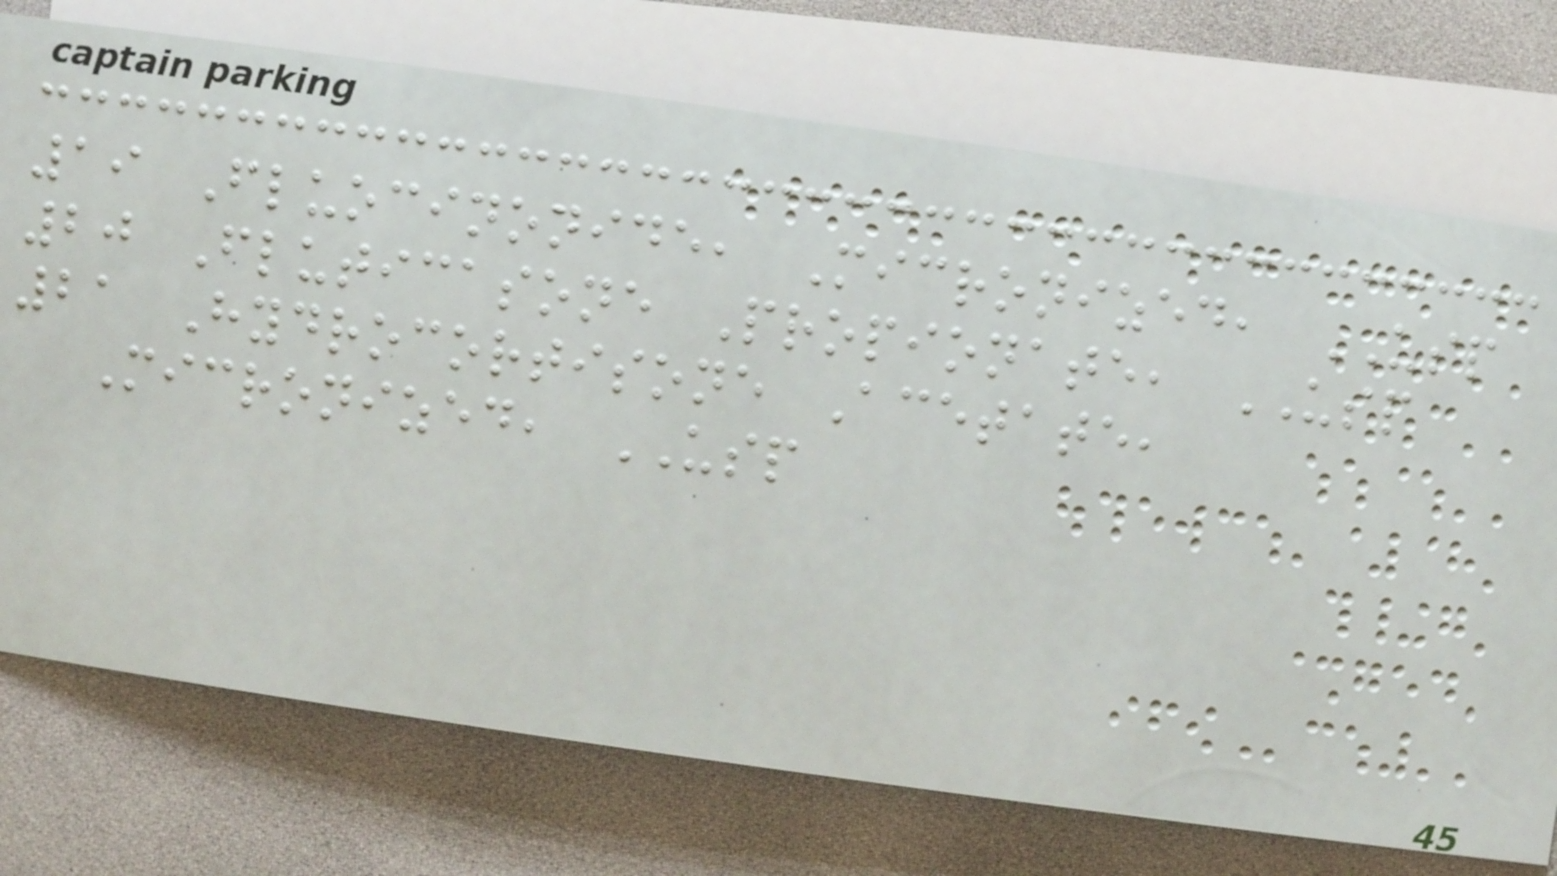19 Fluocinonide, Micronized, USP
20 Fluticasone Propionate, USP
21 Hydrocortisone Acetate,
Micronized, USP
